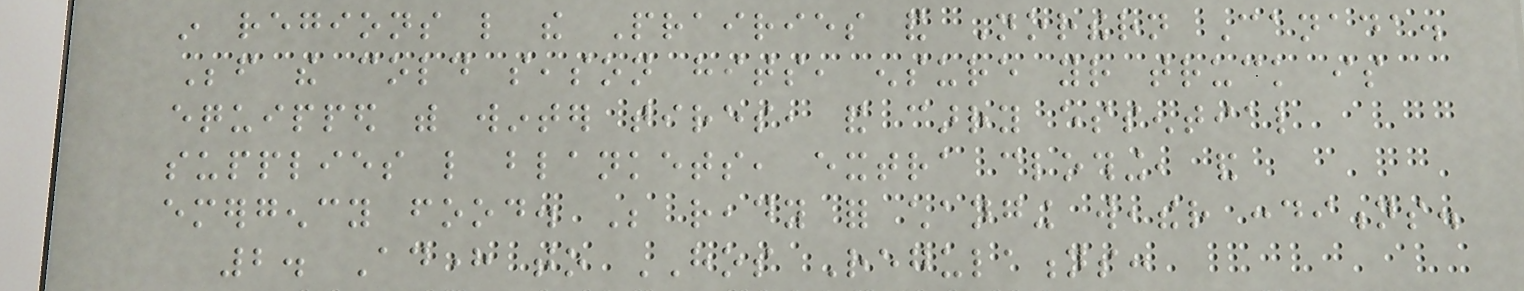in regions like the Prairies and Northern Canada.
Before the cold season hits, ensure your truck is
equipped with winter tires, and carry essential
supplies like blankets, extra clothing, and
emergency food. Be ready for changing weather conditions.
2. Adhere to HOS Regulations:
